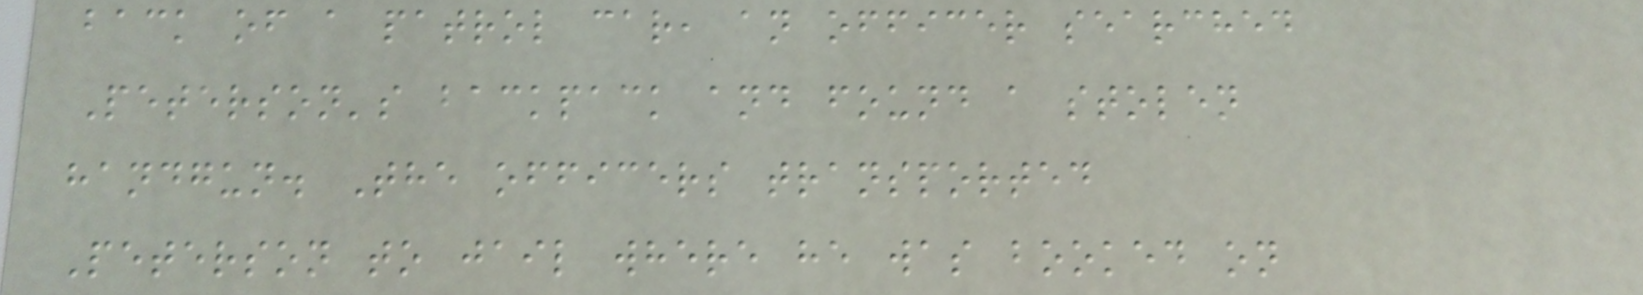back of a patrol car, an officer searched
Peterson's backpack and found a stolen
handgun. The officers transported
Peterson to jail where he was booked on
